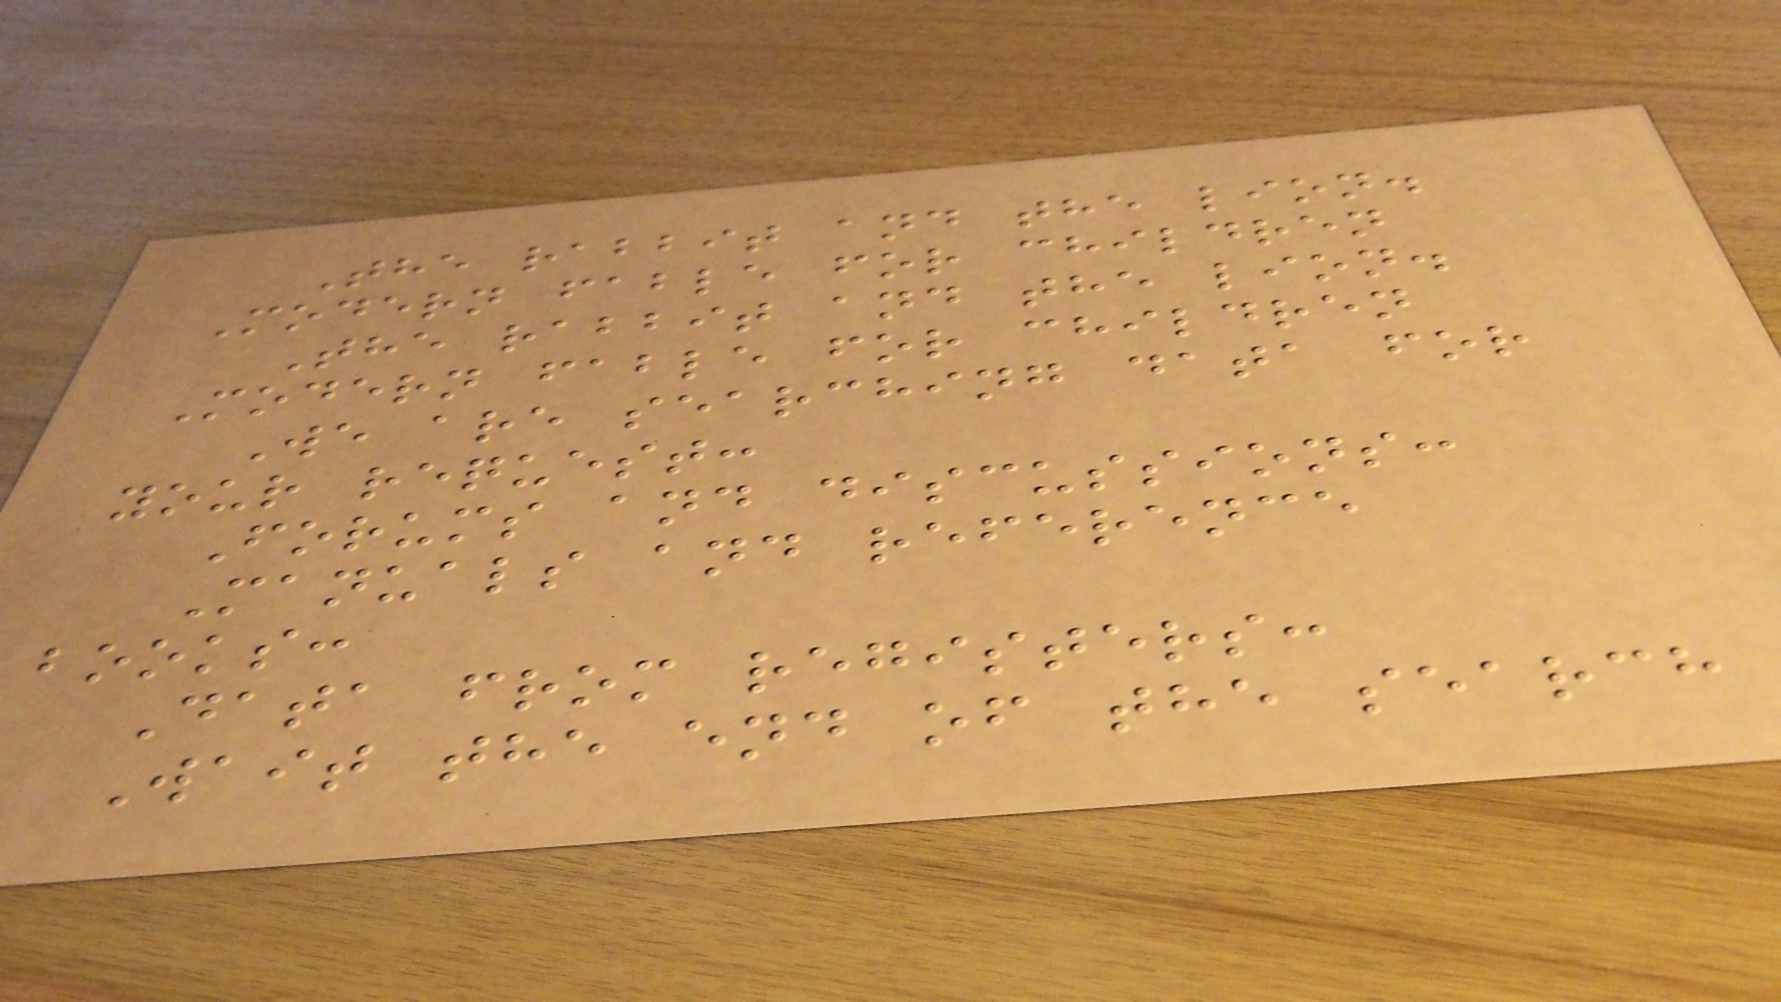The rabbit and the lion.
Modern fable for children
The rabbit and the lion.
Modern fable for children
We are searching data for
your request:
Forums and discussions:
Manuals and reference
books:
Data from registers:
Wait the end of the search
